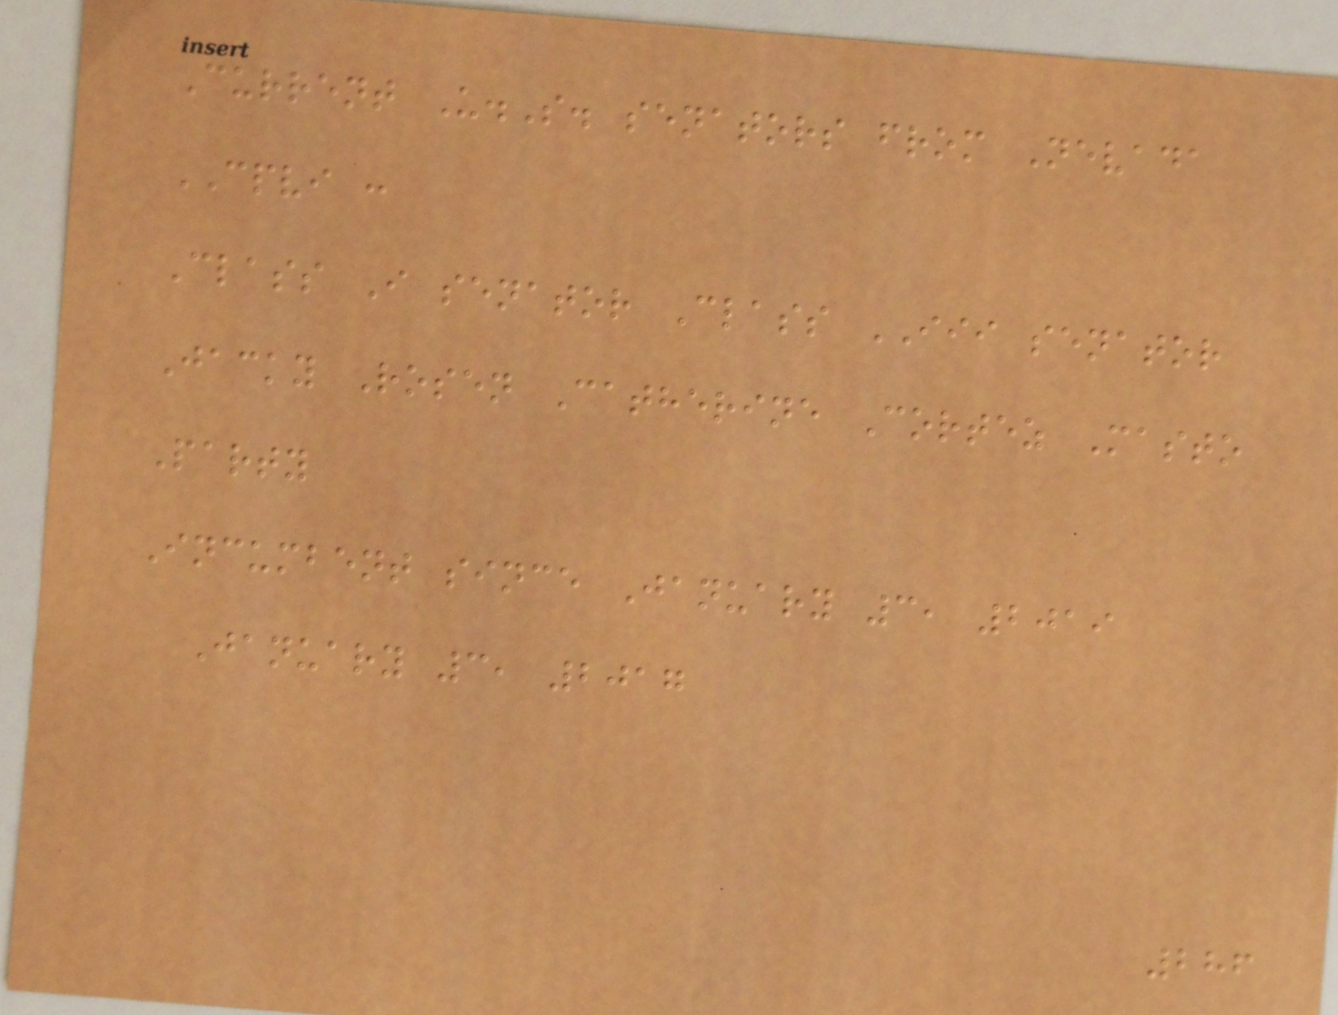Current U.S. senators from Nevada
CPVI :
Class I senator Class III senator
Jacky Rosen Catherine Cortez Masto
Party
Incumbent since January 3, 2019
January 3, 2017
286
